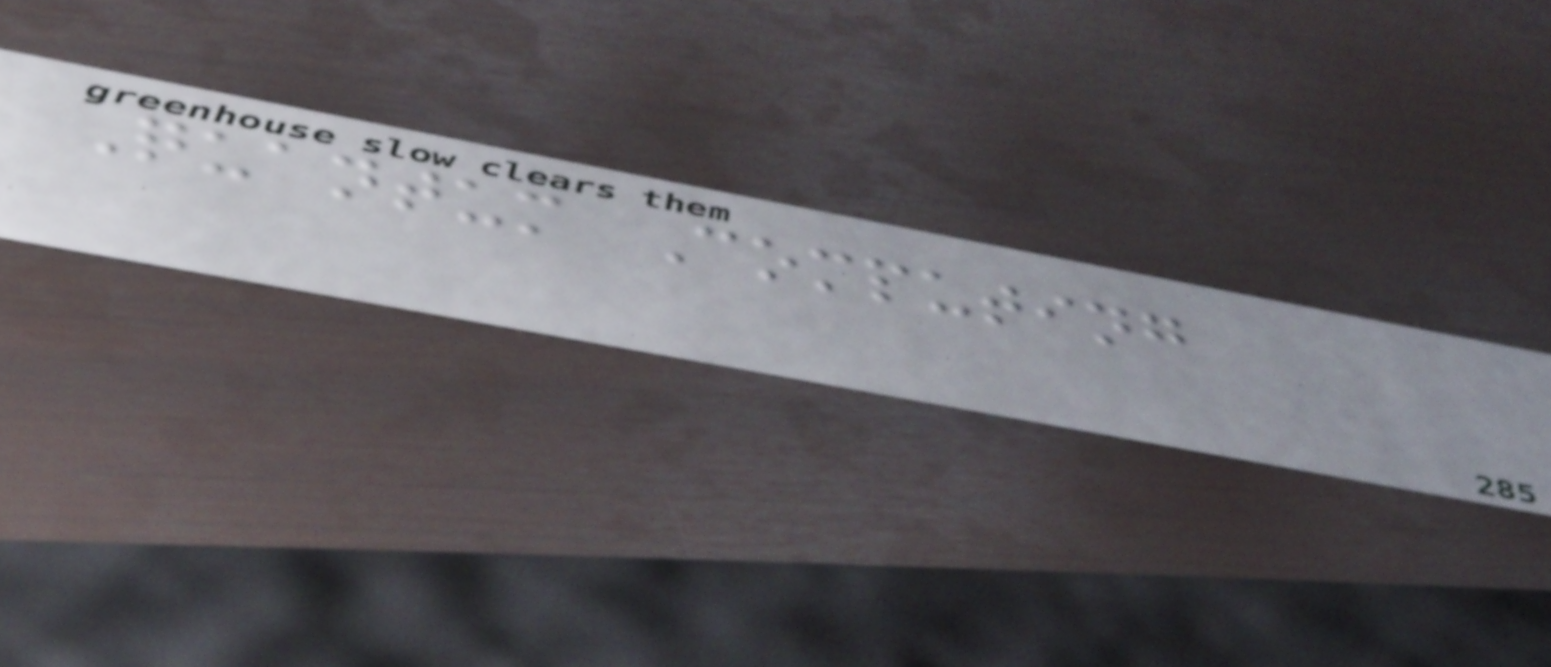Quantum Computing
